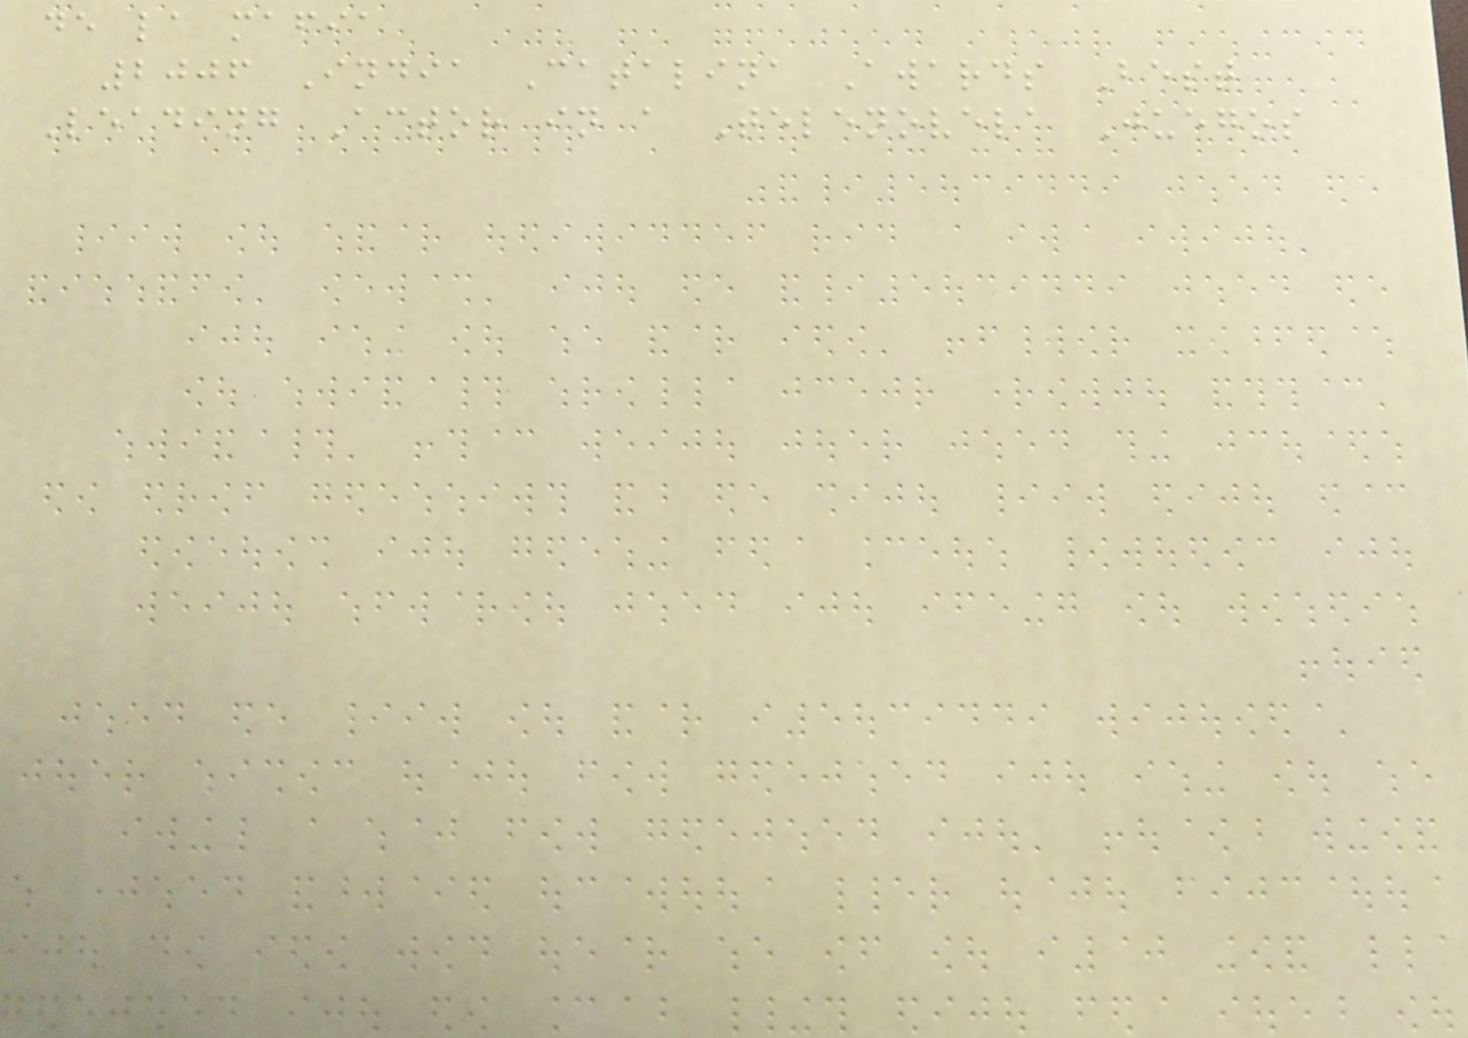de la mafia
2006 India Catalina Awards Best
Leading Actor in a Telenovela Juegos
